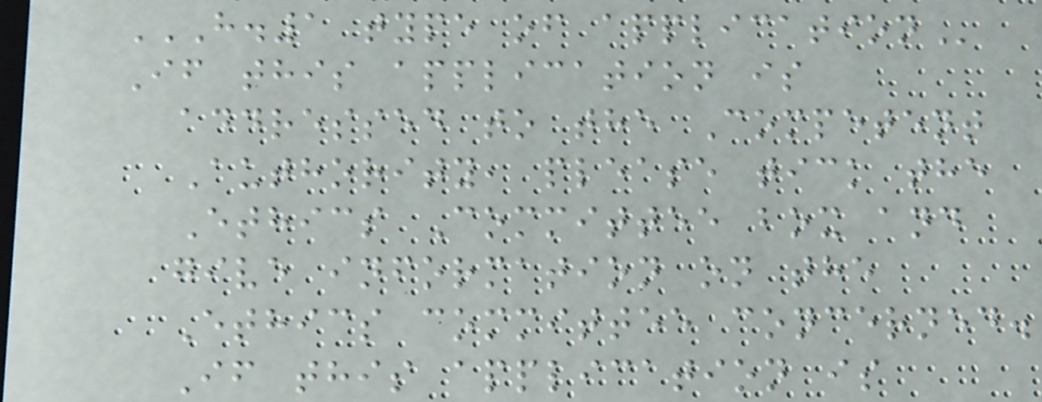H.1 TYPE OF APPLICATION
If this application is
addressed to the Competent
Authority, please tick the
Ethics Committee box and
give information on the
Ethics committee concerned.
If this application is
